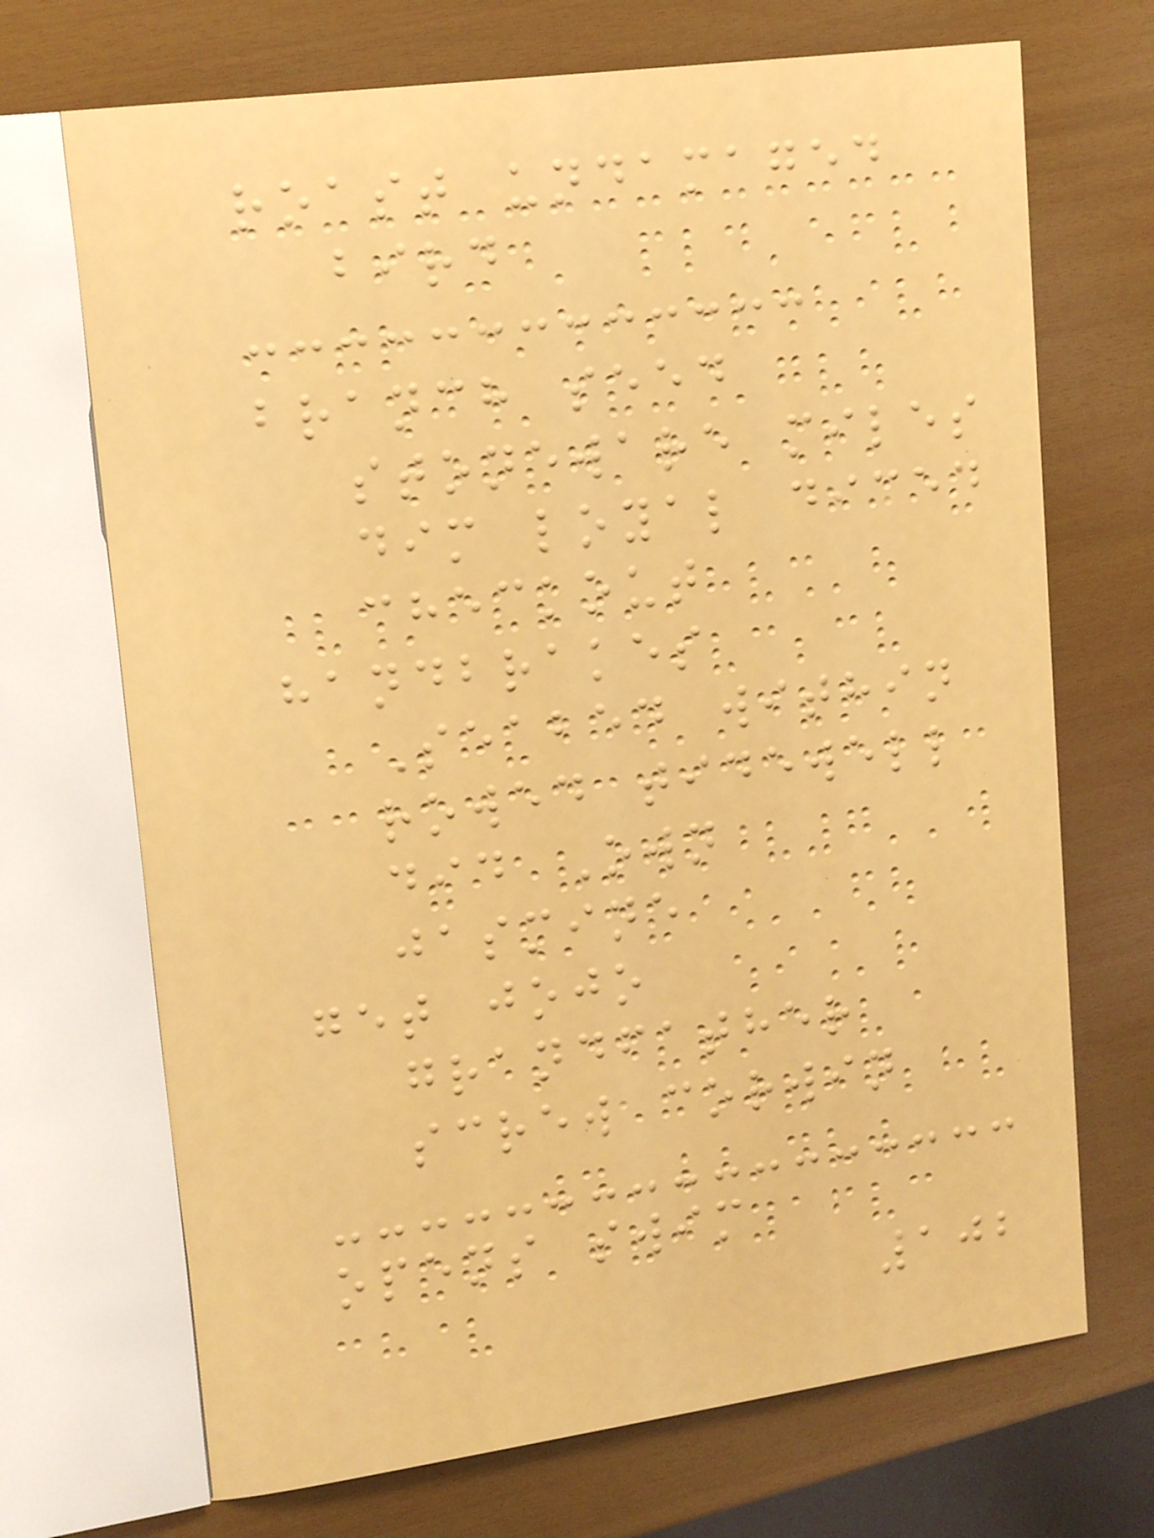roast undamaged
bird
branch seed
stoneware miles
dim loyal diced
checkout
handbrakes
Seabed within
rowed tidewell
did Own
jasmine
get jojo
grandfather
screw corwin
opens swim
102
